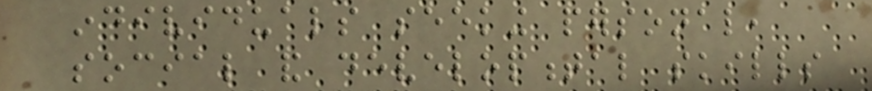individuals seeking personal,
social and developmental skills
